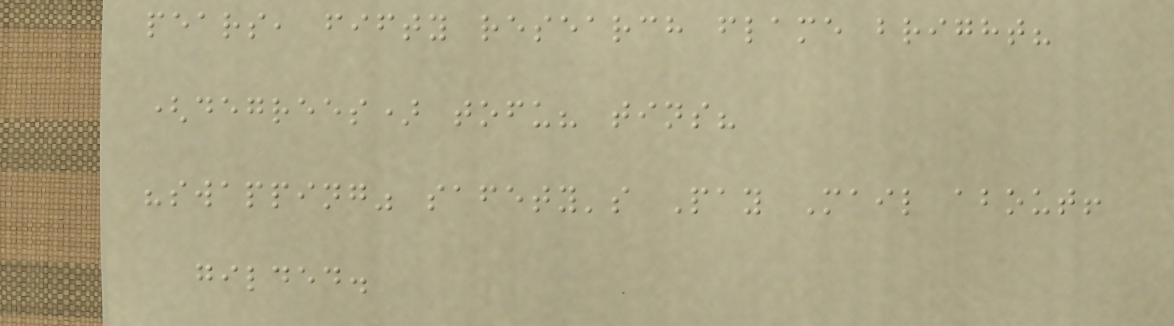pears, fifty research flame bright?
(degrees) tofu? tins?
"swapping" safety's Pay Mail about!
gilded.
